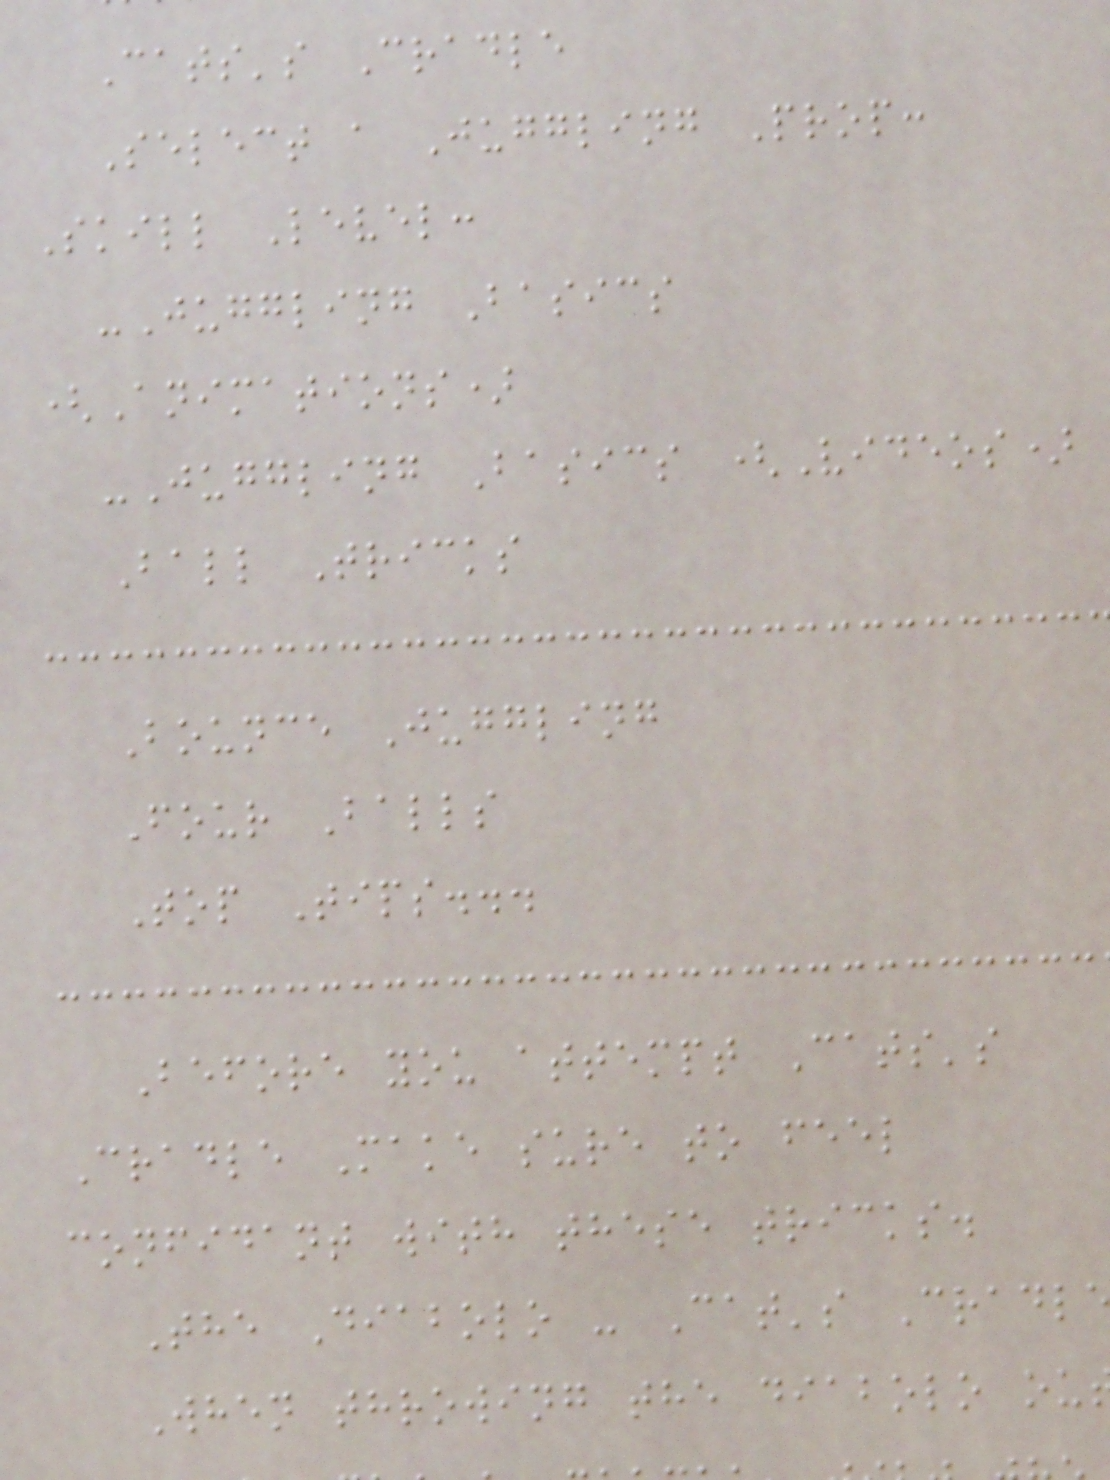Cats's Cradle
Select a Juggling Prop:
Skill Level:
-Juggling Basics
(Animations)
-Juggling Basics (Videos)
Ball Tricks
Bounce Juggling
Four Balls
Top Tips...
Before you attempt Cats's
Cradle Make sure to feel
confidant with these tricks.
The Diabolo - Cat's Cradl
When throwing the diabolo ou
